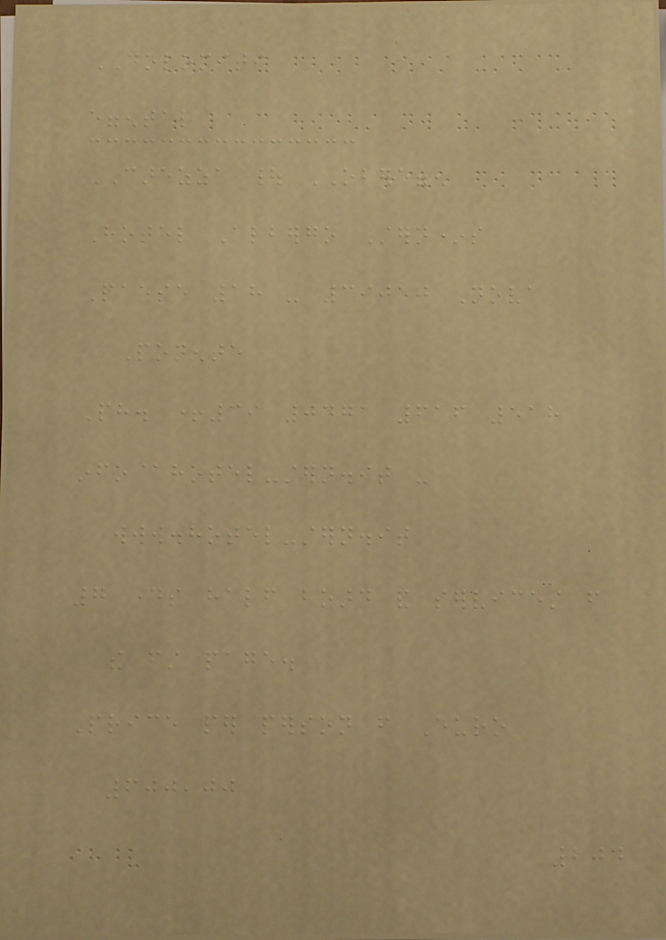DOLOMITI
eggental
CAREZZA | OBEREGGEN
Hotel Albergo Stern*s
Paese 18 - 39050 Nova
Ponente
Ph. +39 0471 616 518
info@hotel-stern.it -
www.hotel-stern.it
7 days half board and services from
the first page.
Price per person from Euro
600,00
204
